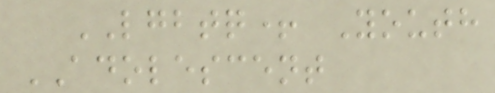LGBTQ+ Youth
ADOLESCENT
